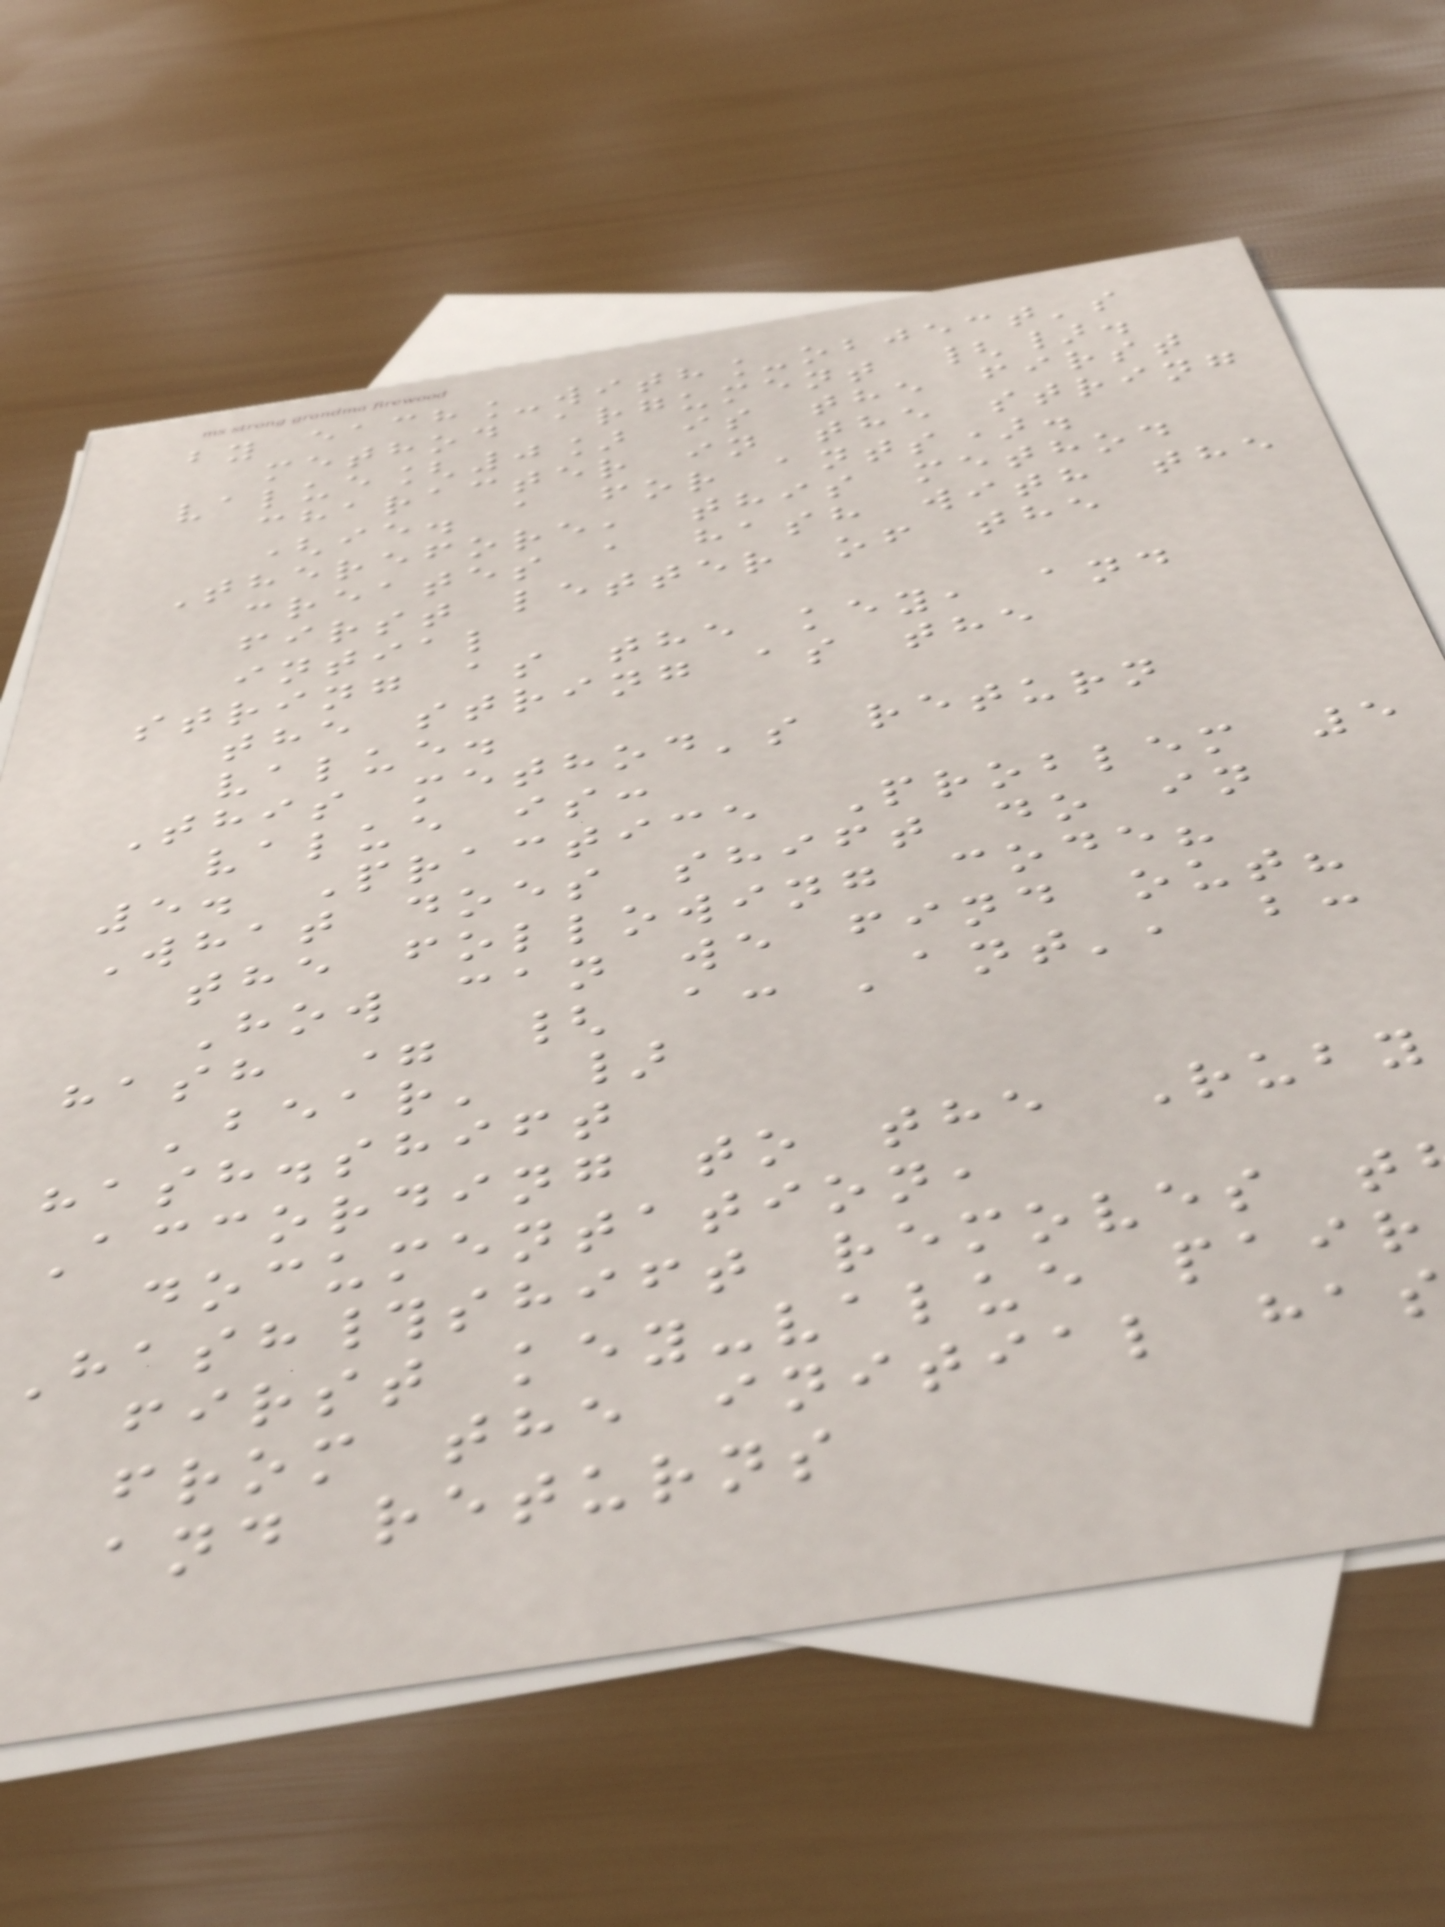by each_with_object's
method argument {}.
value[0] is the first
character in the string
(ie. a for ants).
Therefore, this method
creates a hash with the
first letter of the
intial
string as the key, and
the string as the
value.
This method's return
value is:
5. Practice Problem 5
What does shift do in
the following code?
How can we find out?
hash = { a: 'ant', b:
'bear' }
hash.shift
According to the Ruby
documentation,
Hash#shift removes t
first key-value pair
from the initial ha
and returns
